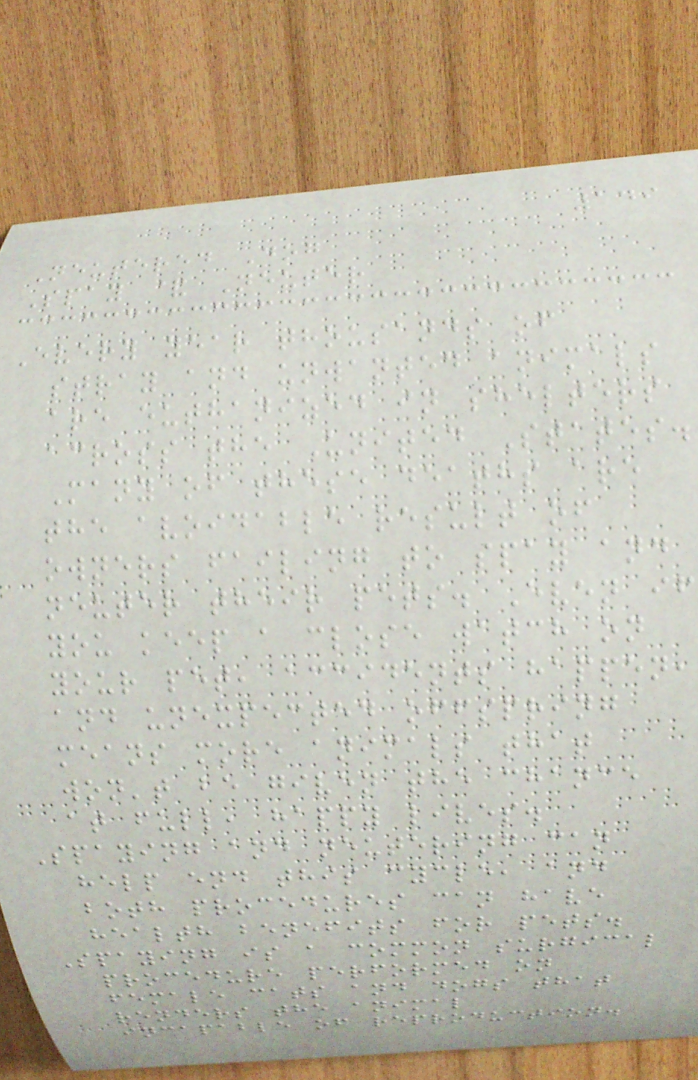149
Neutered Dog
Spay & Neuter
Every year thousands of
stray and unwanted animals
are euthanized in shelters
across the United States.
Many of these deaths are
the avoidable result of
owners failing to spay and
neuter their pets. Even if
you keep a close watch on
your pet, accidents happen,
and unexpected offspring
means more animals that
won't be given the chance
at full, happy lives.
Spaying and neutering can
help end this cycle, and
both procedures can have
health benefits for pets.
Spaying is a common surgical
procedure performed on
female cats and dogs that
renders the animal
incapable of reproduction.
